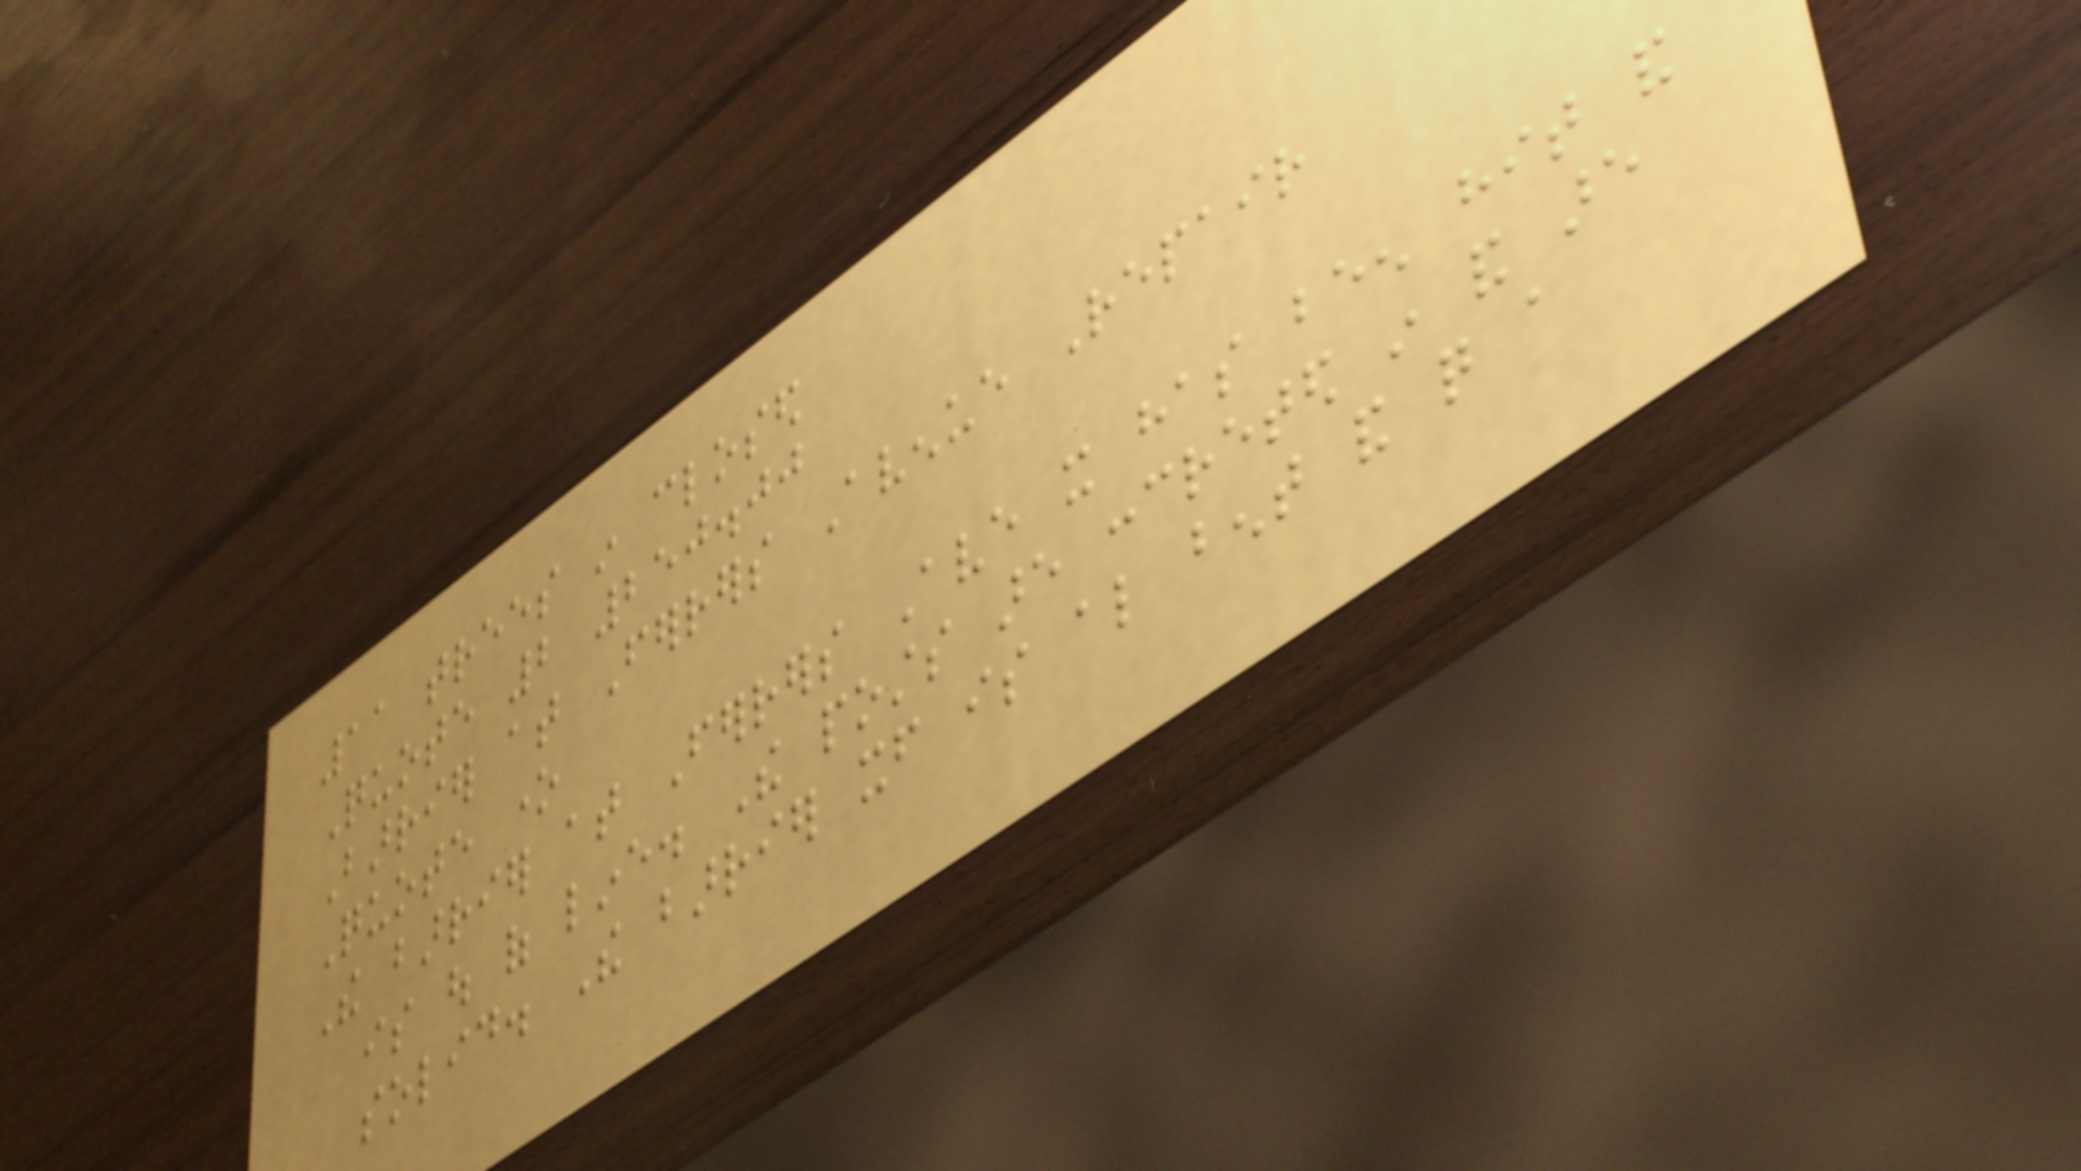11 trees in closed
Quote 2 250.00
Barrier at Ferrers Avenue Repair
Quote one
The barrier at Ferrers Ave it has been hit and
is out of line. The posts are concreted in and are
solid. The barrier itself is also bent and quite a
